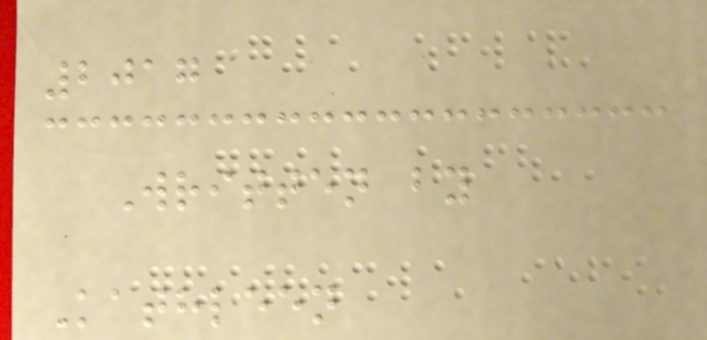2017
Written by
Kathleen
